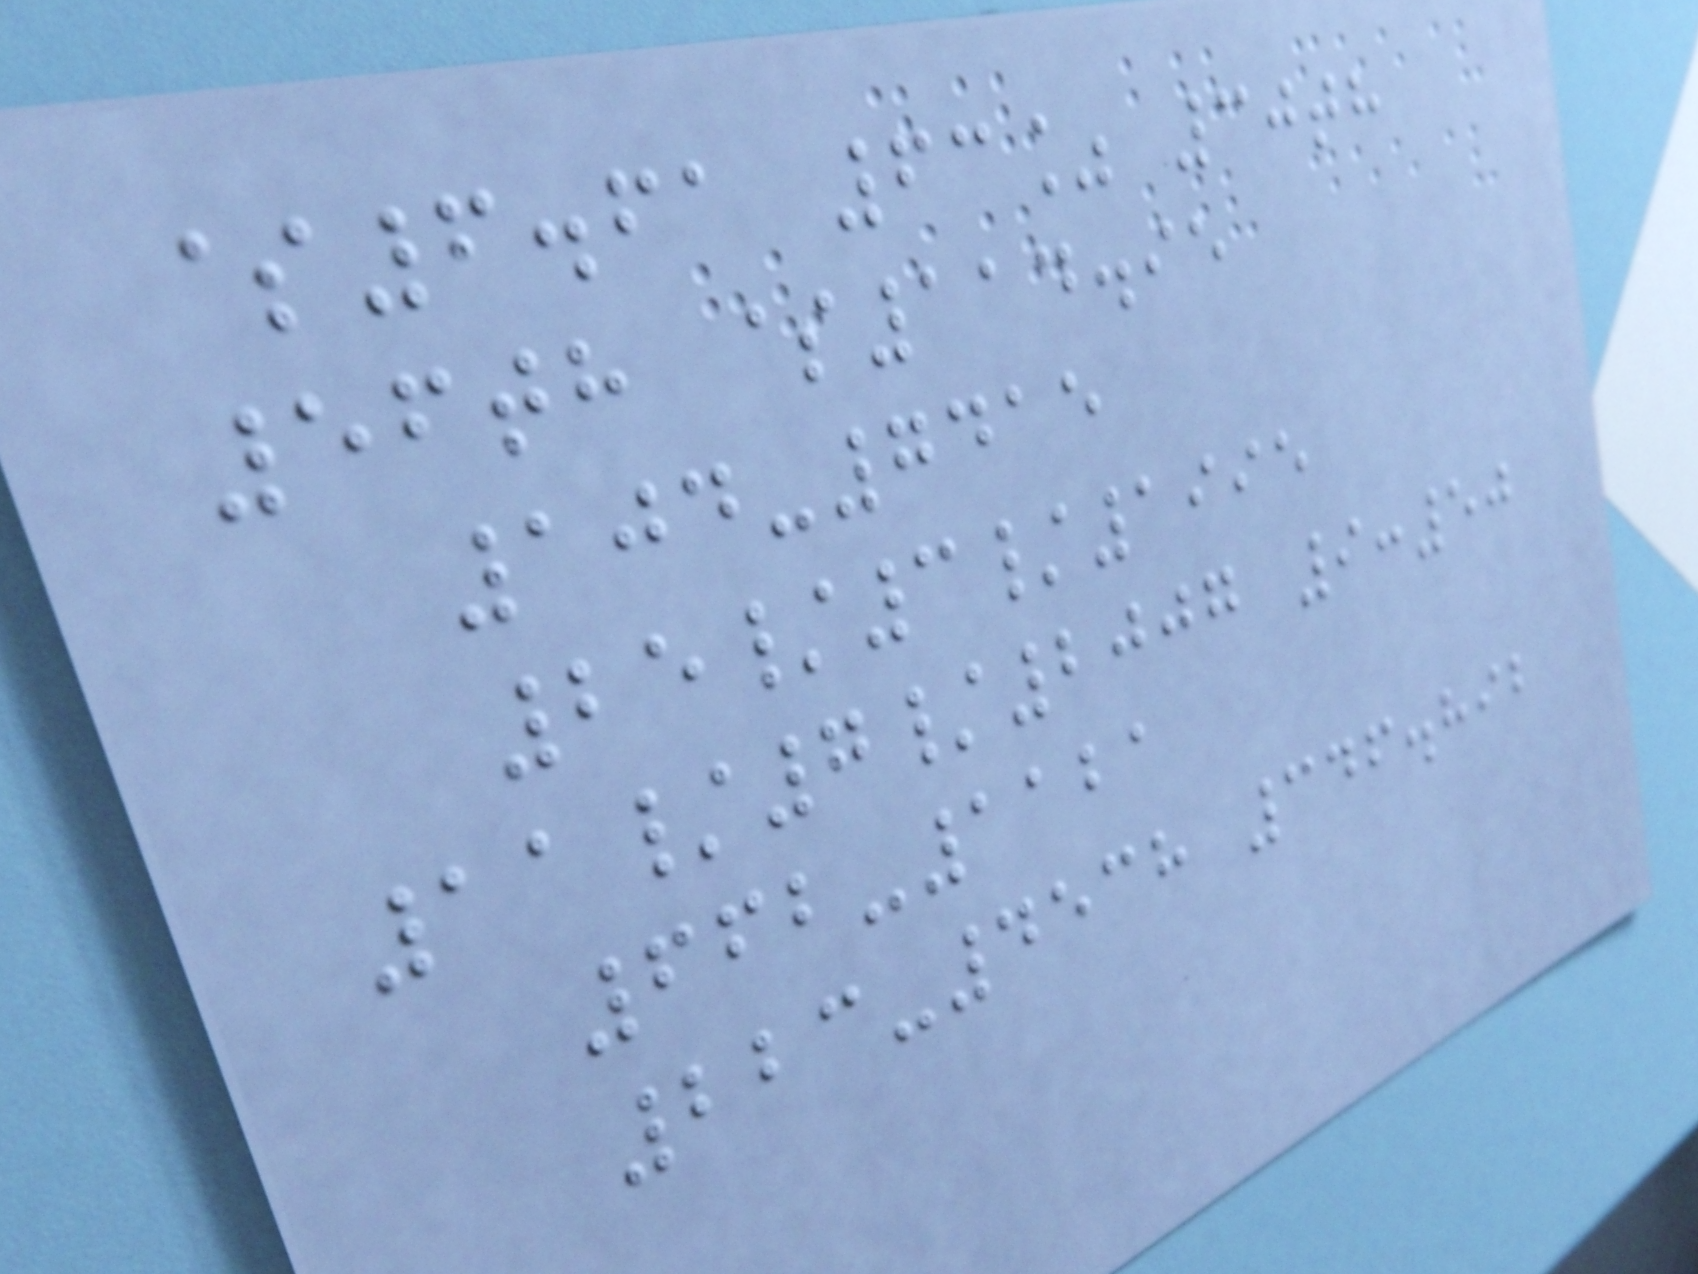$6.61 63% 30th
56th $114.95
104-7415
25/3/1995
11/7/2007 9:50
662-1121
223-4538 346.892
